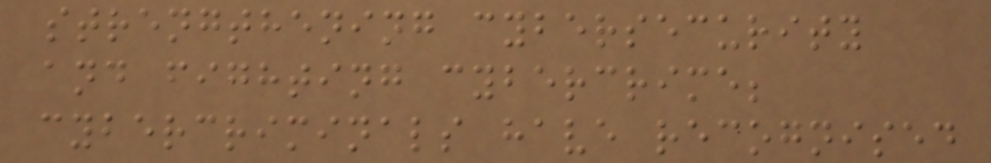strengthening cybersecurity
and fighting cybercrime;
cybercriminals have recognised
